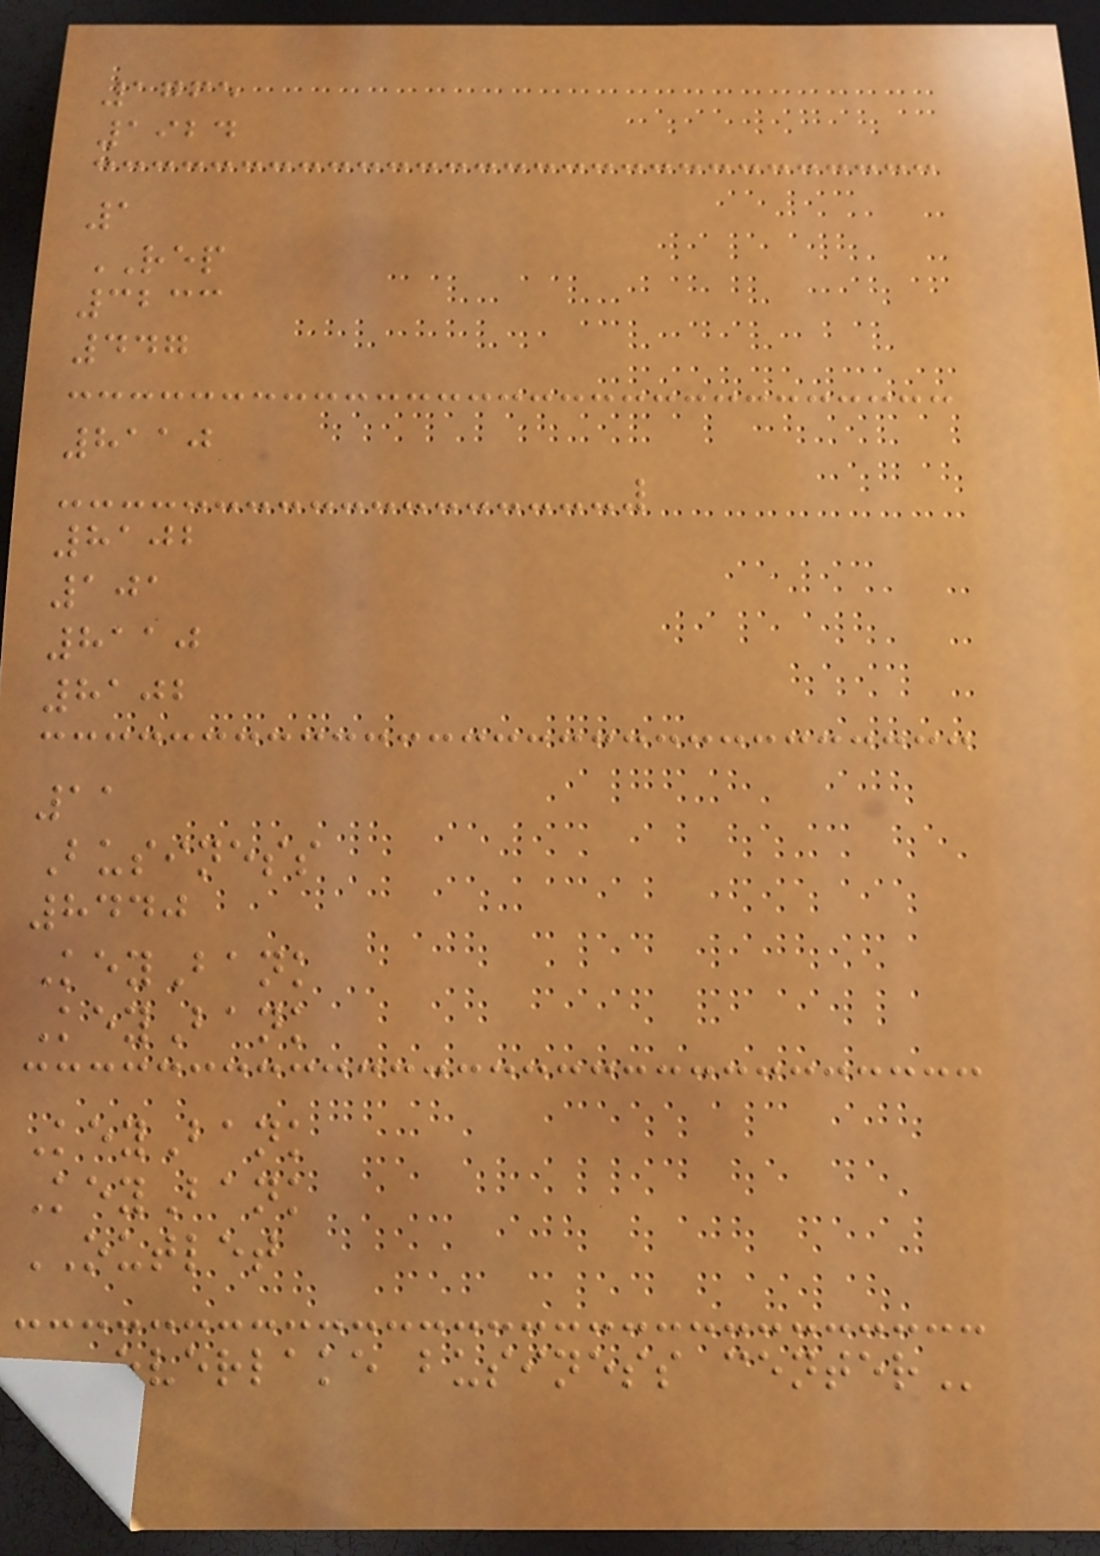1765
1924
1
REP
3233
447
8110
8102
101
8110
8102
11
Business
8440
KeyBank
KeyBank
KeyBank
KeyBank
OUTLET
OVERLAKE BUSINESS CENTER
